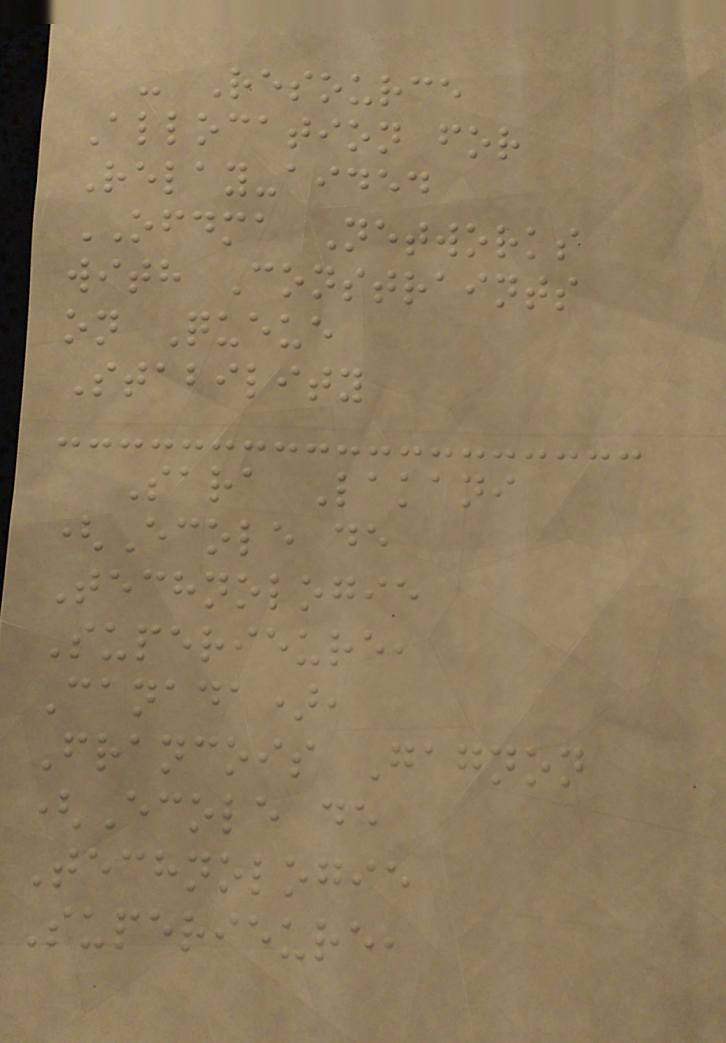- Resource
Allocation for
Relay-aided
OFDMA Networks
with Constraints
on Queue
Stability
Sara Lakani
(Ecole de
Technologie
Superieure,
Canada),
Francois Gagnon
(Ecole de
Technologie
Superieure,
